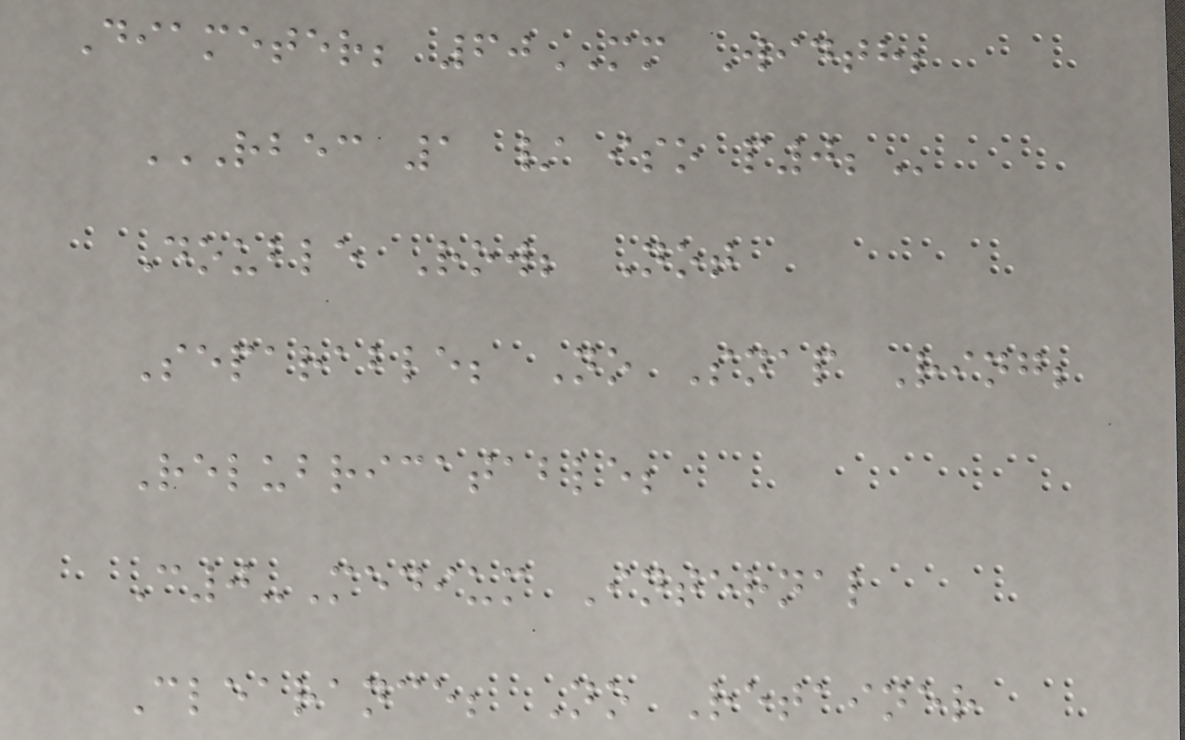Diameter; 60MM Width;
RBEC 1 / ISO P0;
Double Row; Not
Separable; No Snap Ring;
Relubricatable;
C0-Medium Internal
Clearance; No Retainer
